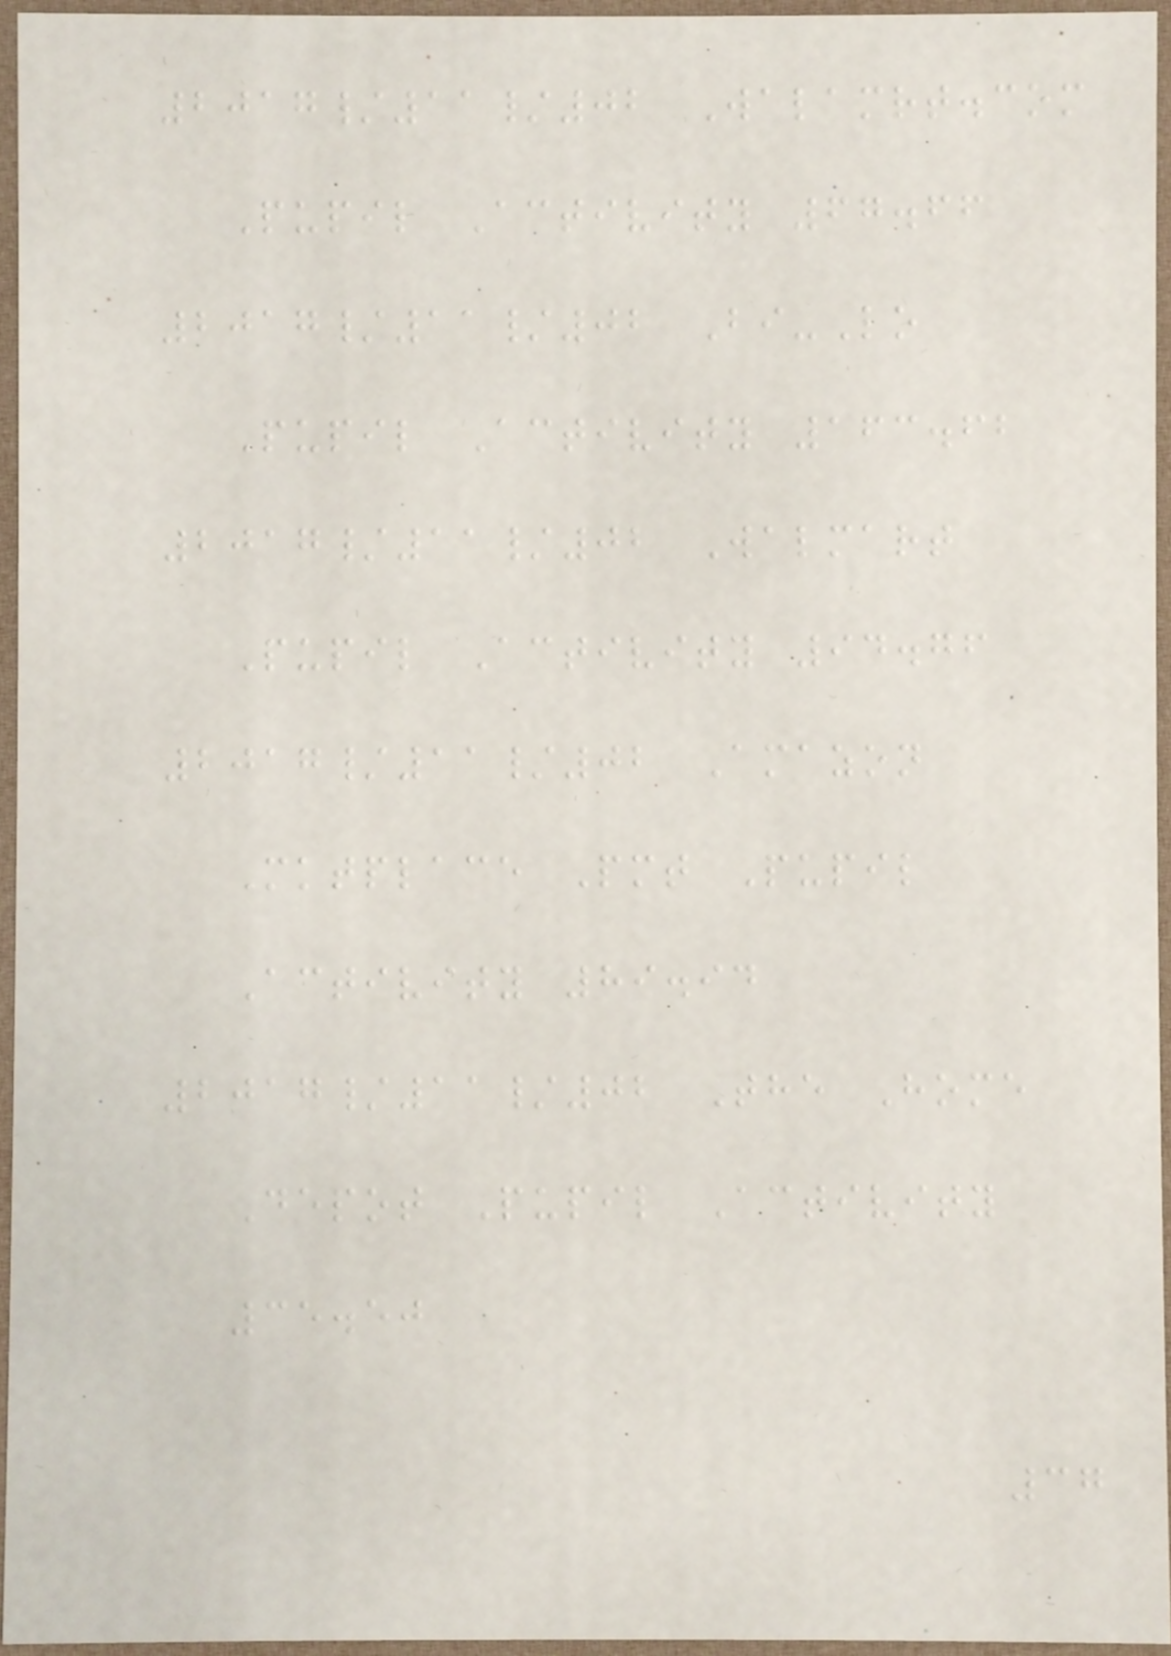2017/11/02 Walamrt.com
Pupil Activity 67.66
2017/11/02 Bi-Lo
Pupil Activity 163.62
2017/11/02 Walmart
Pupil Activity 94.76
2017/11/02 Amazon
Mktplace Pmt Pupil
Activity 89.94
2017/11/02 The Home
Depot Pupil Activity
35.50
37
